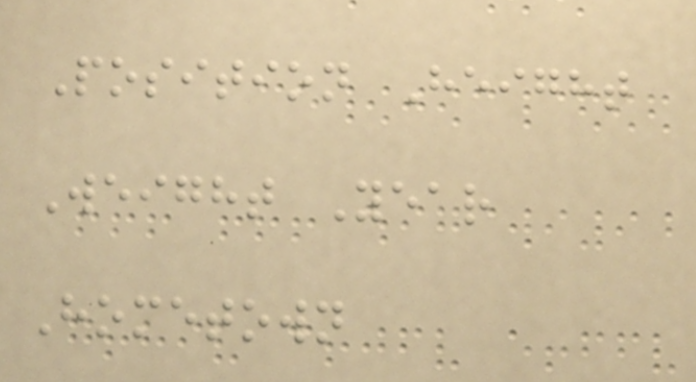Position Height
Weight Year
Hometown
